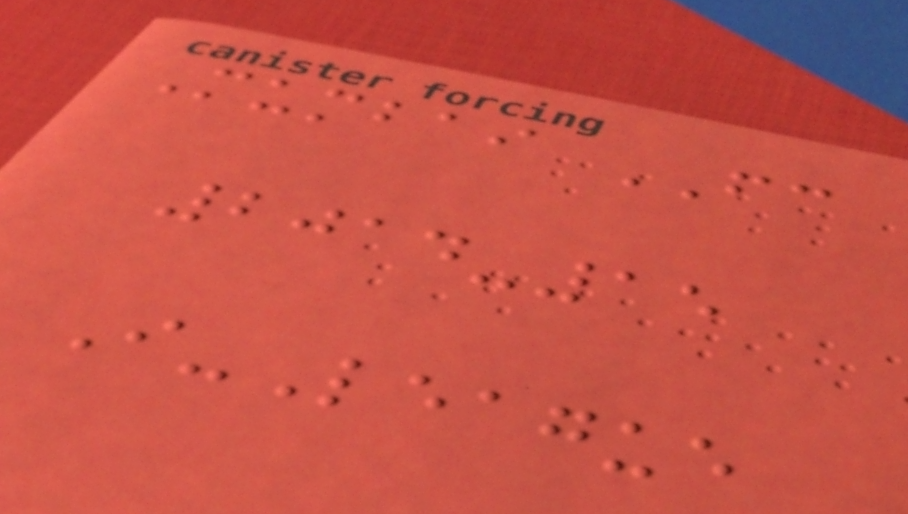Mumbai FC
2014-15
I-League
